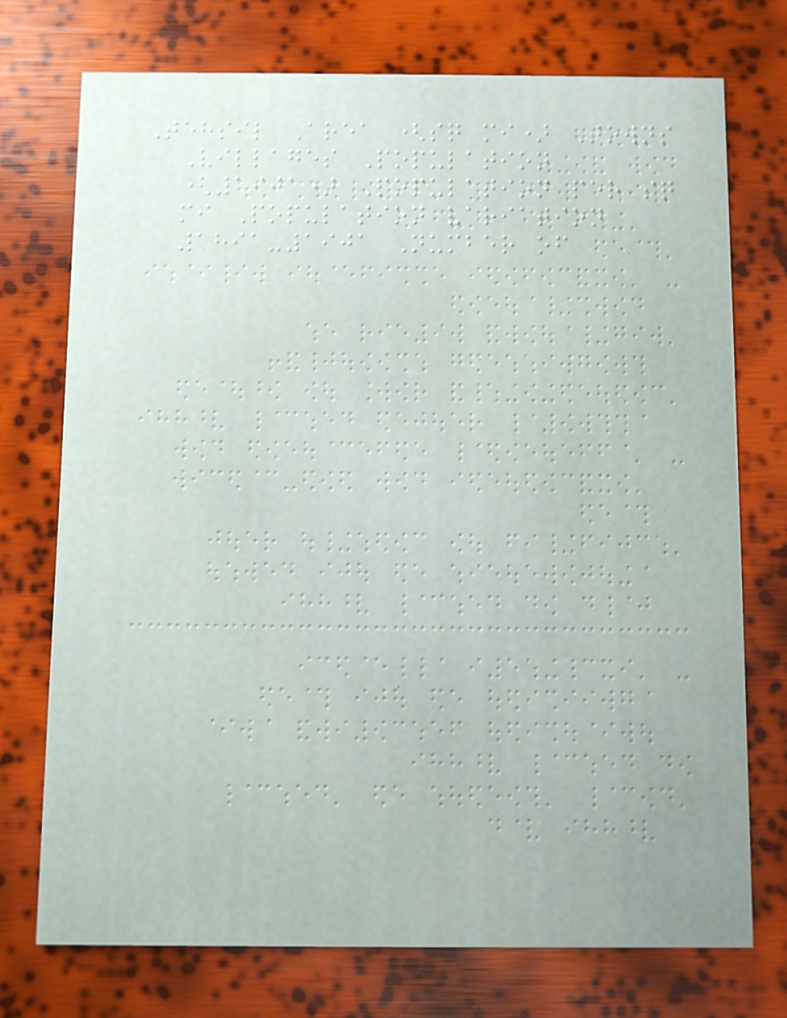Tehsil Area (sq mi) Towns
Villages Population
(1901) Population per sq
mi Population variation
1891-1901 Number of
